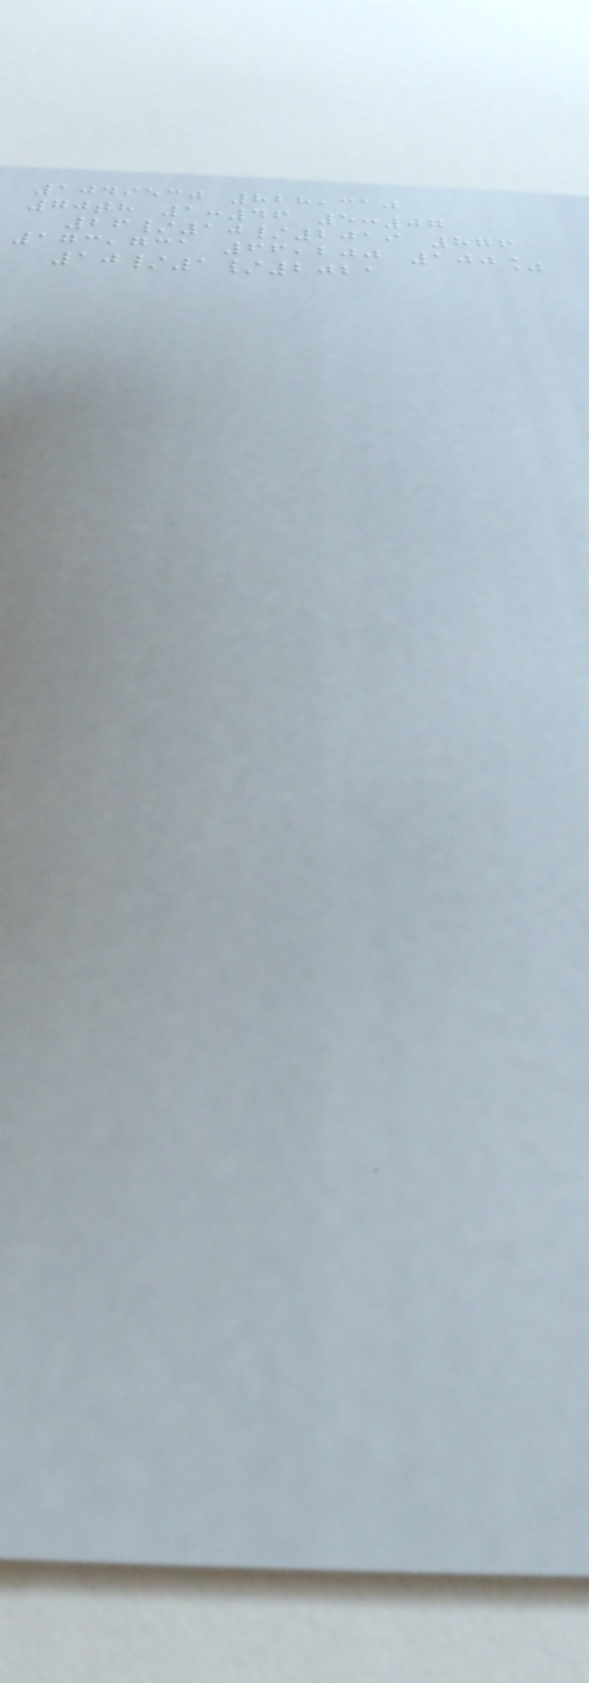1049530 828,310
70th 1:46 5:07
26/10/2019 876
173,731 66,200 100%
10/1/2021
